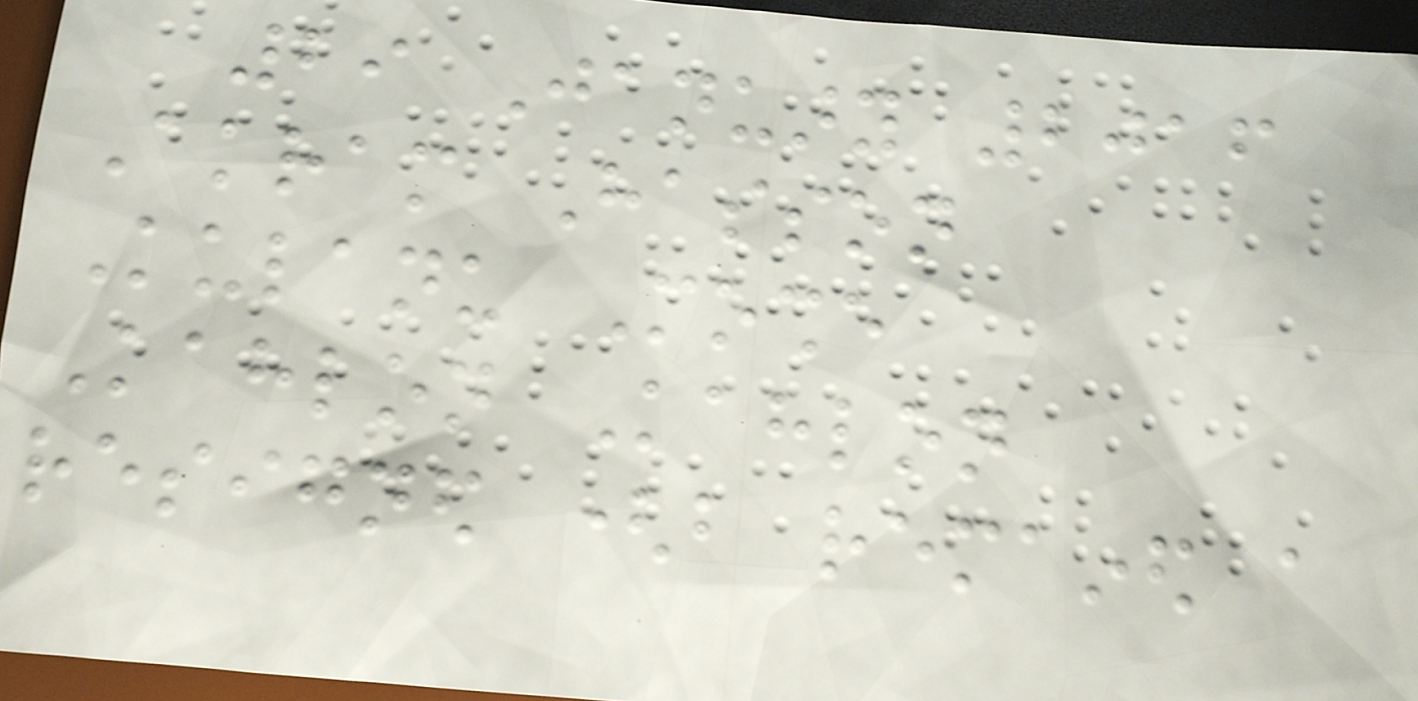29 January 2016
Akram Hasson
Kulanu Moshe
Kahlon Kahlon
resigned (but remained a
